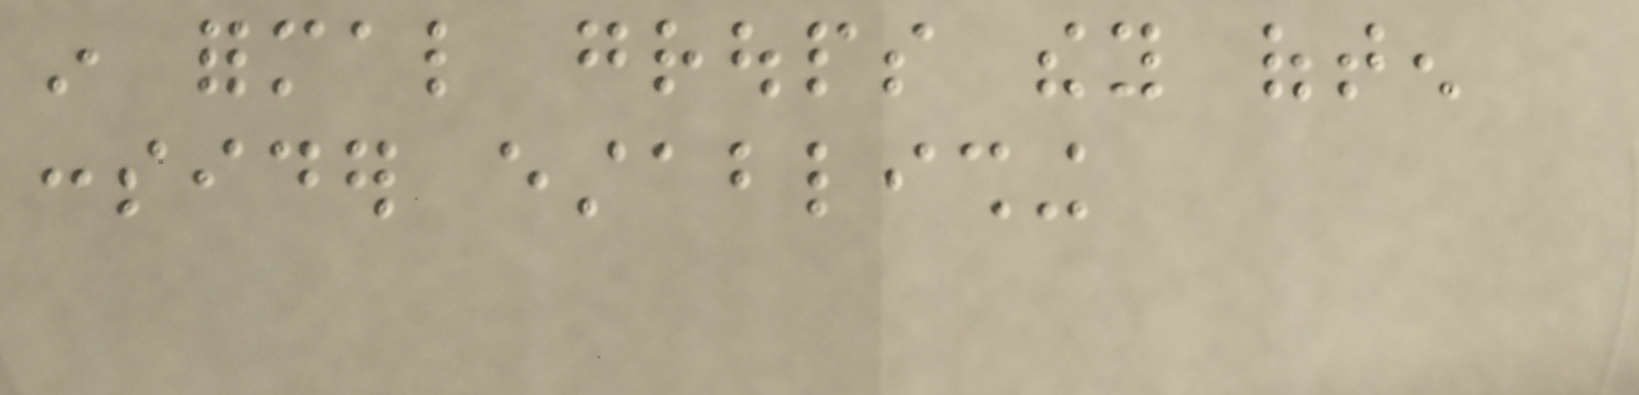in formal groups they often
consider establishing
